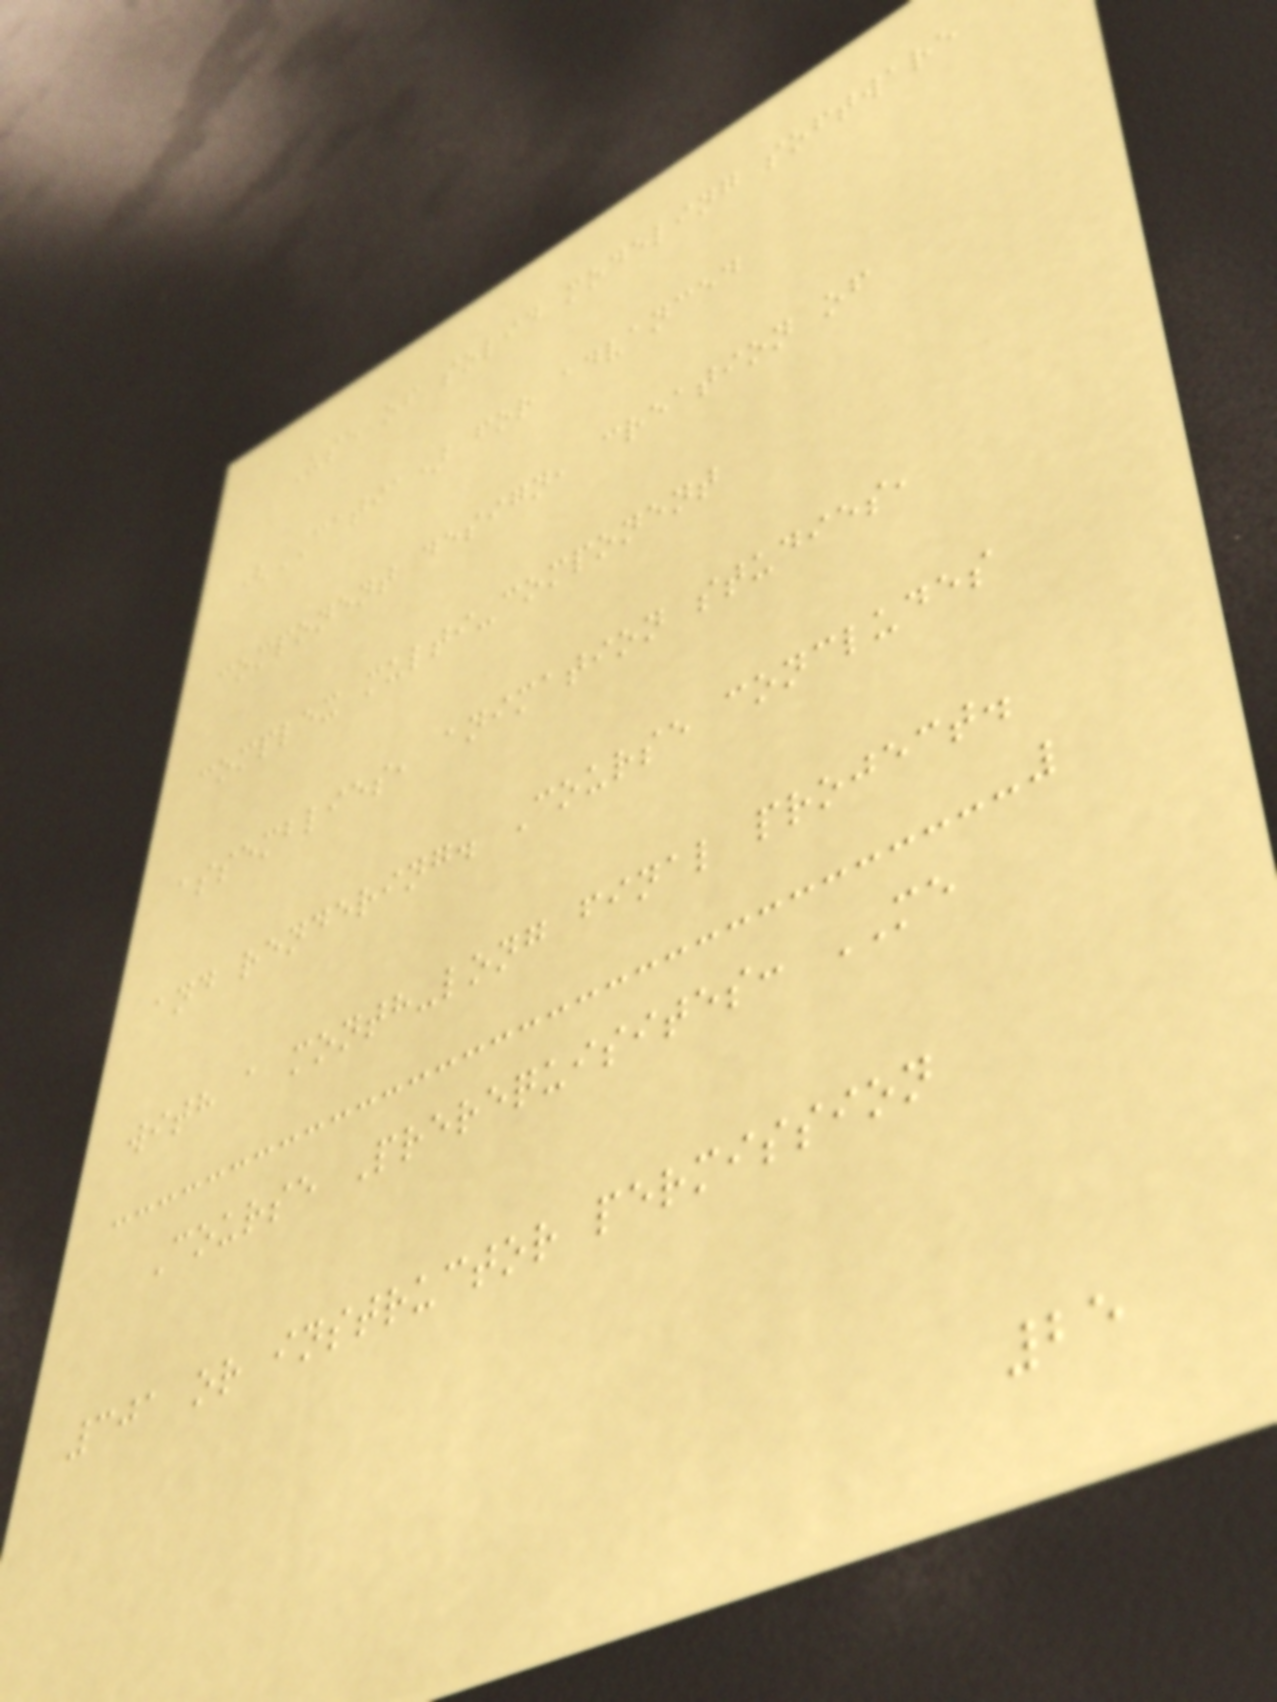Use of solid modeling software
(CATIA) for advanced
component design, creation of
complex multi-component
assemblies, animation studies,
and rendering. Course concludes
with a month-long final project.
Course Prerequisites: ME
301 or instructor permission
25
